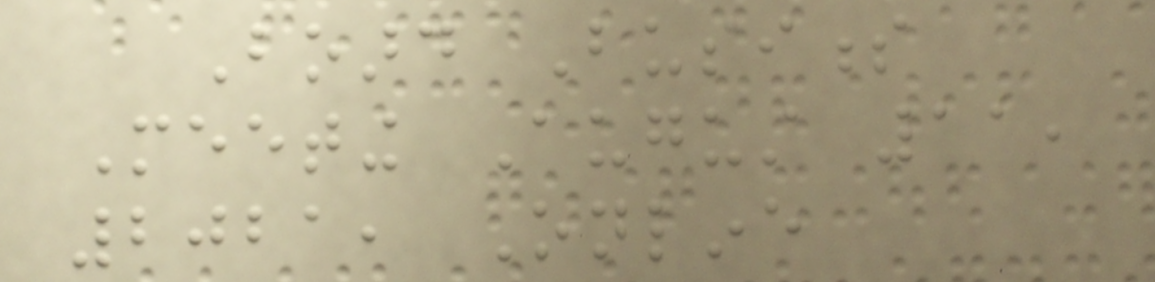Board Business
Meeting August 11,
2021, Online
